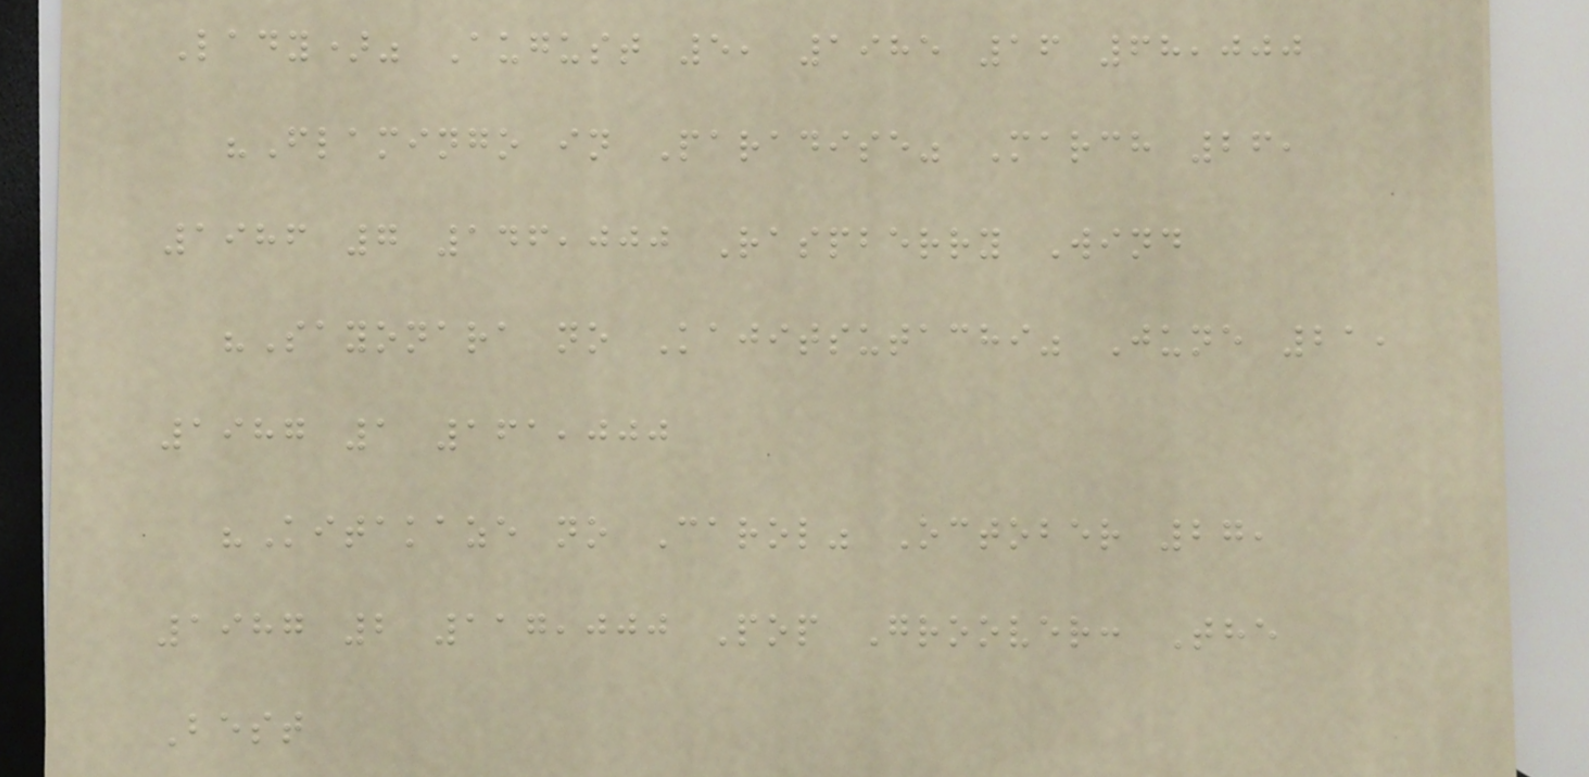Lady)" August 5, 1985 16 68,000
"Flamingo in Paradise" March 26,
1986 7 146,000 Raspberry Wind
"Sayonara no Kajitsutachi" June 21,
1987 1 161,000
"Kitakaze no Carol" October 27,
1987 2 117,000 Pop Groover: The
Best
